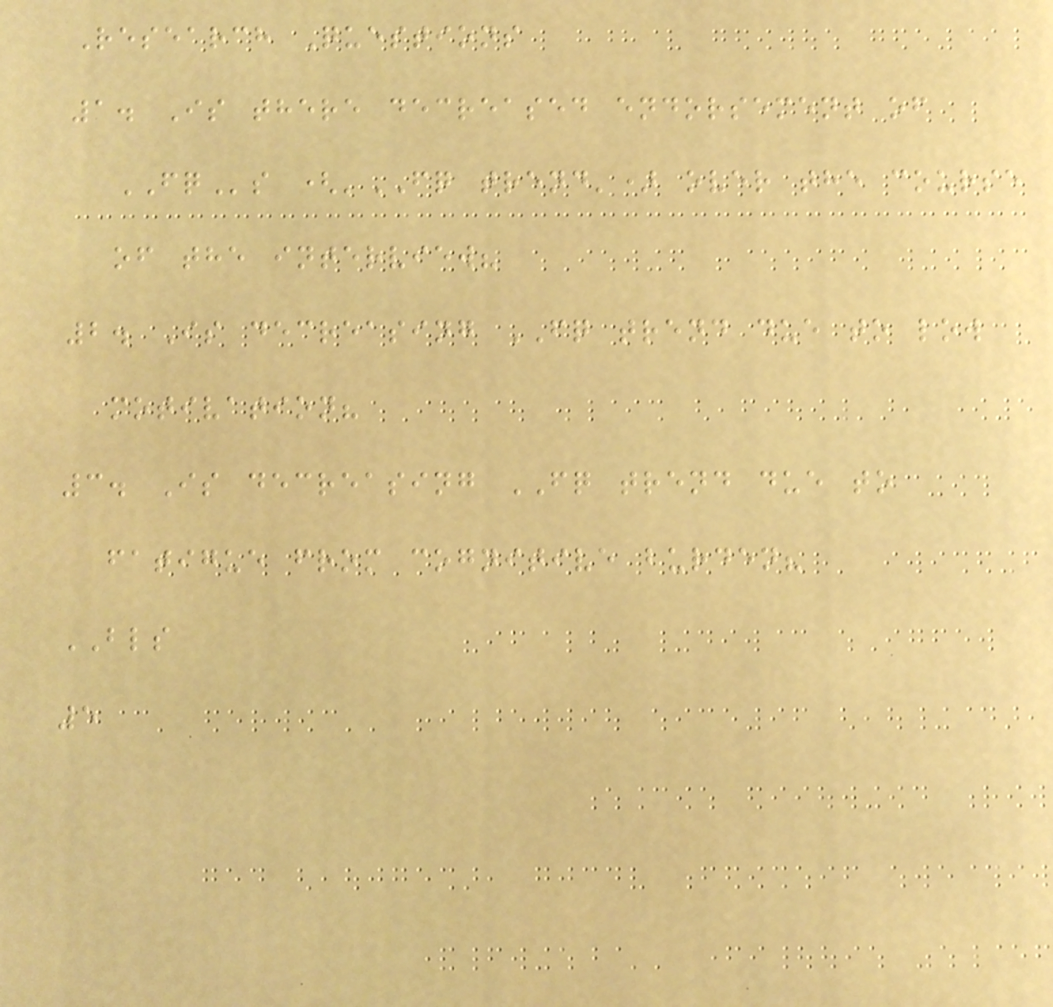Research Questions
1. Is there decreased endorsement of
FQs ('FQ trend') over the course
of the interview?
2. Is decreasing FQ trend due to low
motivation?
3. Is decreasing FQ trend due to
fatigue from cognitive burden?
BLS
5
